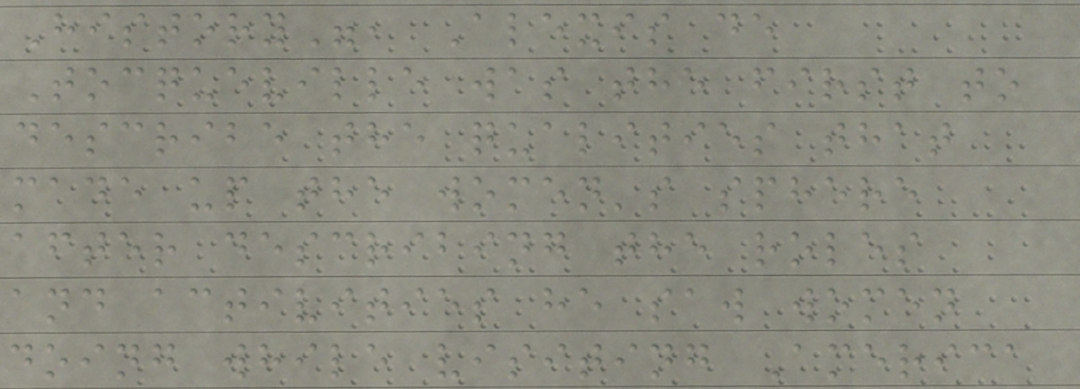History", Alexis de
Tocqueville was the first to
describe the qualities that
made up the women's sphere
after describing the roles
and activities he saw women
doing while visiting America
